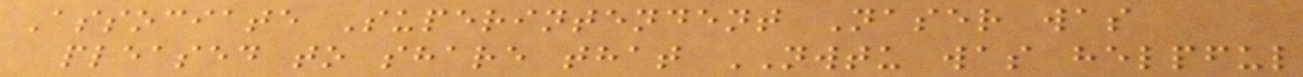Associate Superintendent Naser was
pleased to share that NWTU was helpful
